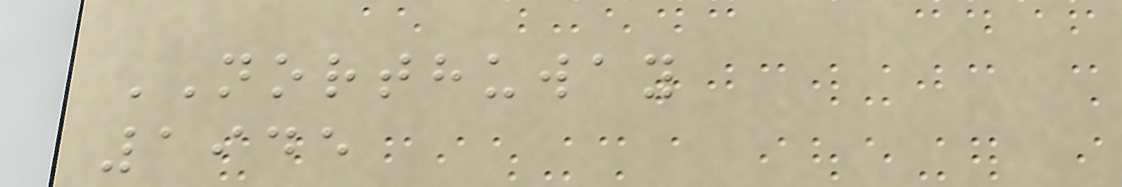NORTHUWAY
1945
